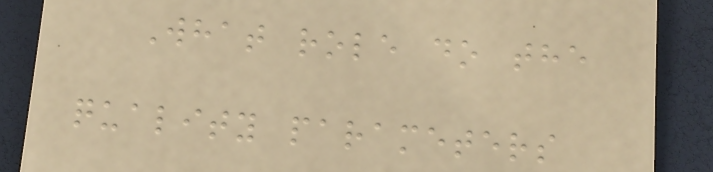What role do the
quality parameters
